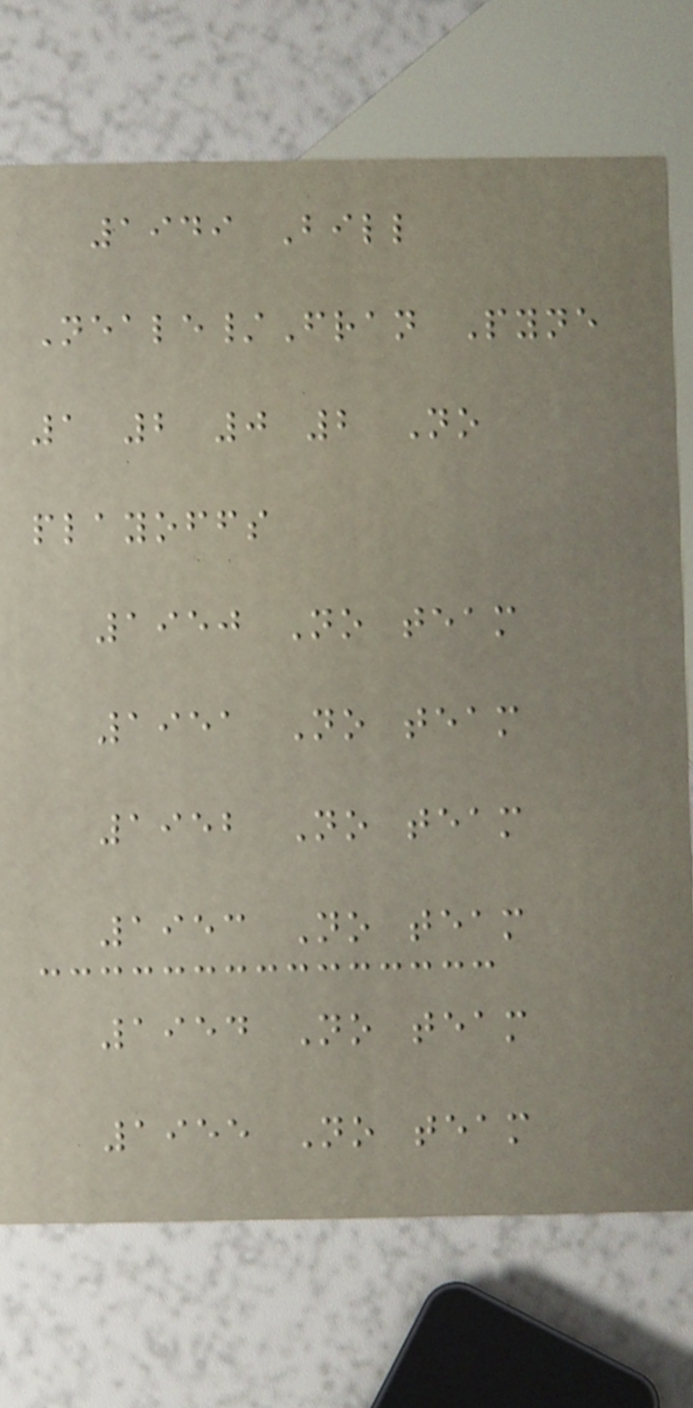1949 Bill
Neale/Fran Pyne
1 2 0 2 No
playoffs
1950 No team
1951 No team
1952 No team
1953 No team
1954 No team
1955 No team
